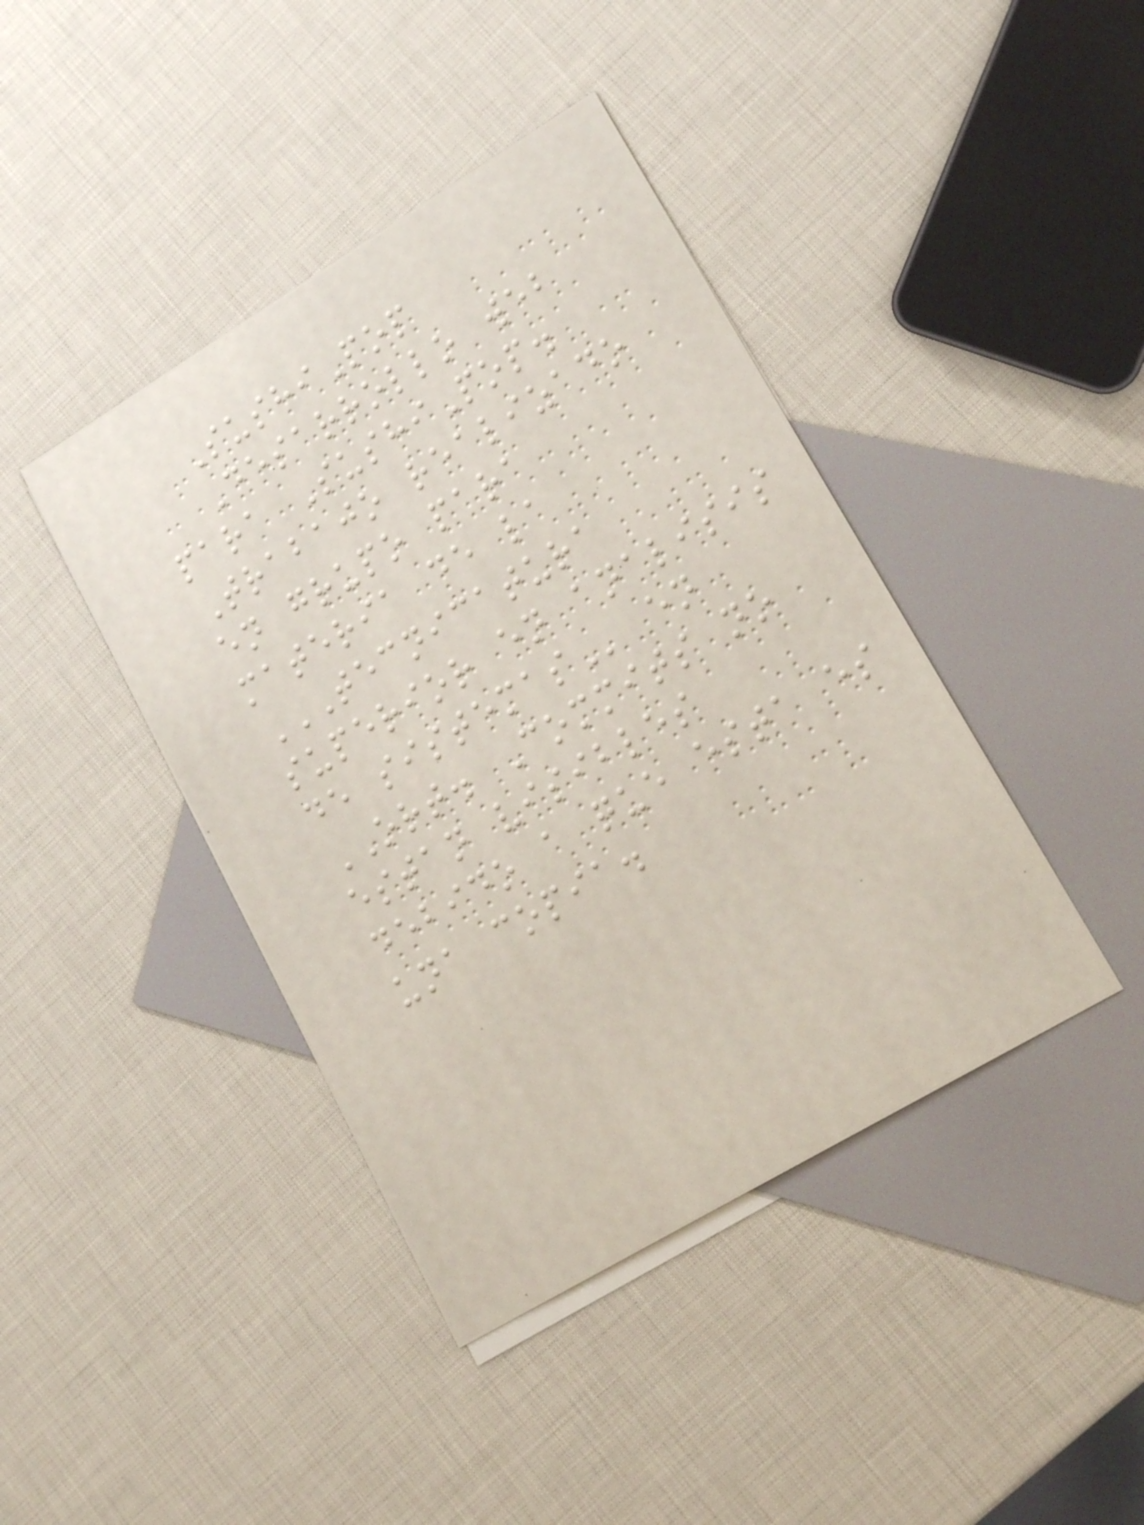SushiPop
Desarrollo web
para SushiPop.
Trabajo realizado
en grupo para
materia de la
TECNICATURA
SUPERIOR EN ANALISIS
DE SISTEMAS en
ORT. Commits no
estan visibles
debido a que esta es
una copia.
